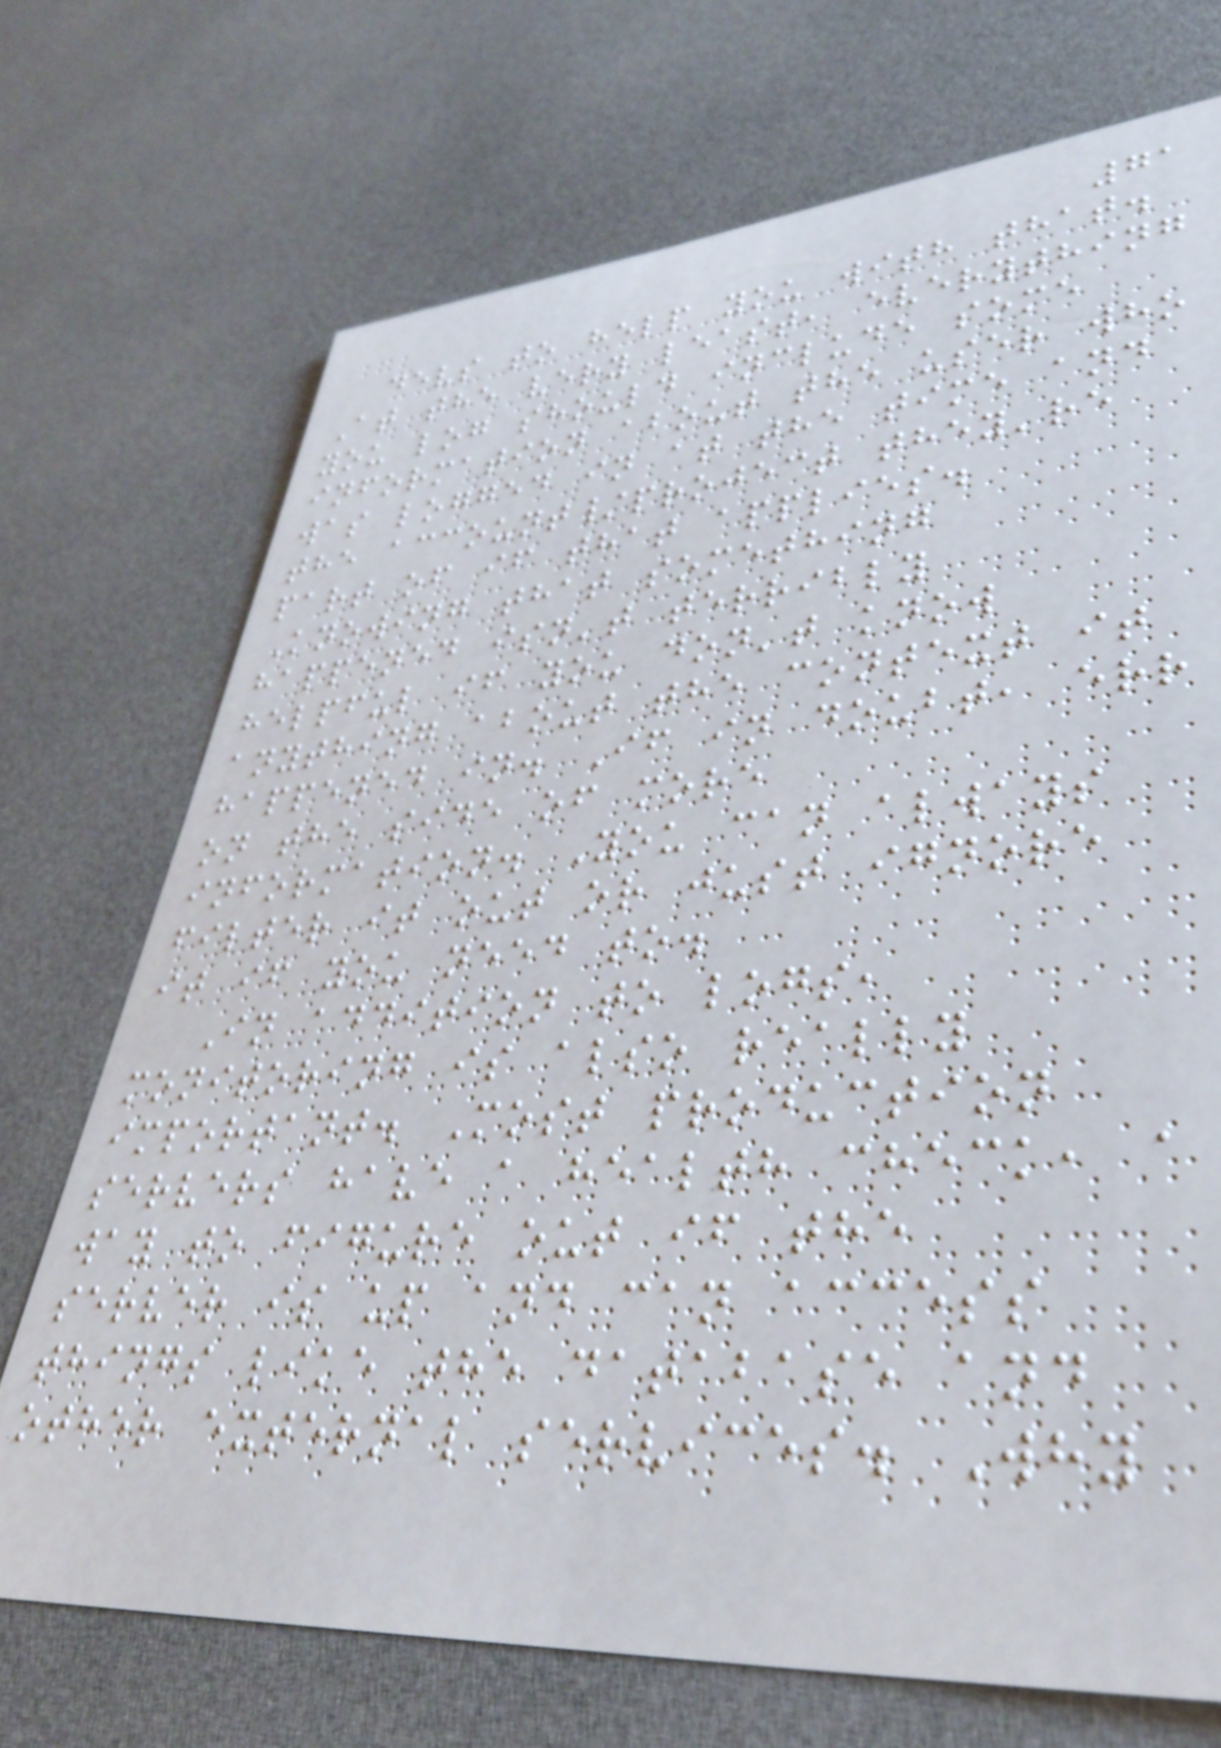71
devs to help you with that.
At the very least, everything
you log should include some
information about the user who
was logged in at the time and
the account/project they're
part of if that applies.
Knowing that something
happened isn't terribly
helpful if you don't know
anything about the context it
happened in. If in doubt, err
on the side of more
information. You can always
filter it out or just ignore
it if you need to.
In addition to logs,
monitoring is also really
important. Most production
servers have a health check, a
way to figure out if the
server is up and can access
things like the database and
other external services. Why
